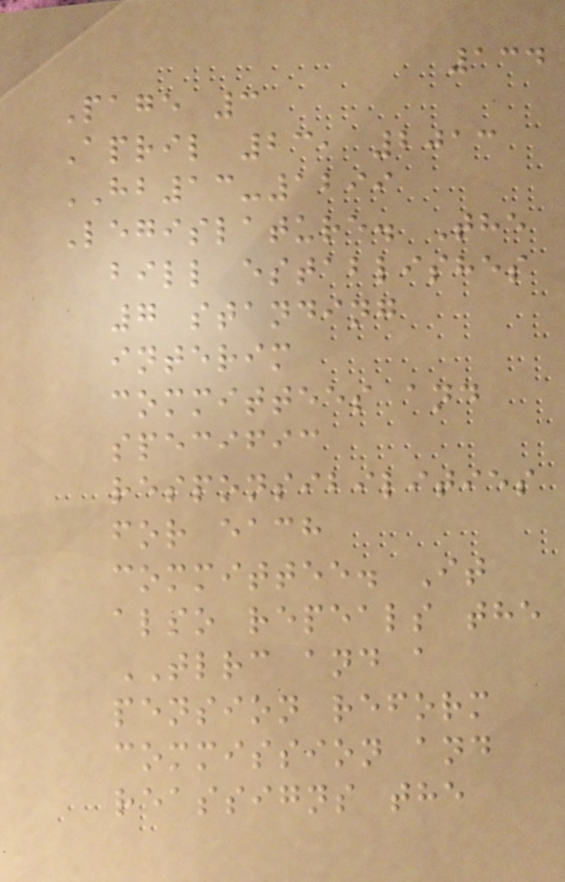134
Page 3
April 23, 2013
HB13-1299
Legislature. The
bill establishes
7 standing
interim
committees and
specific
responsibilities
for each
committee. It
also repeals the
TLRC and a
pension reform
commission and
reassigns the
